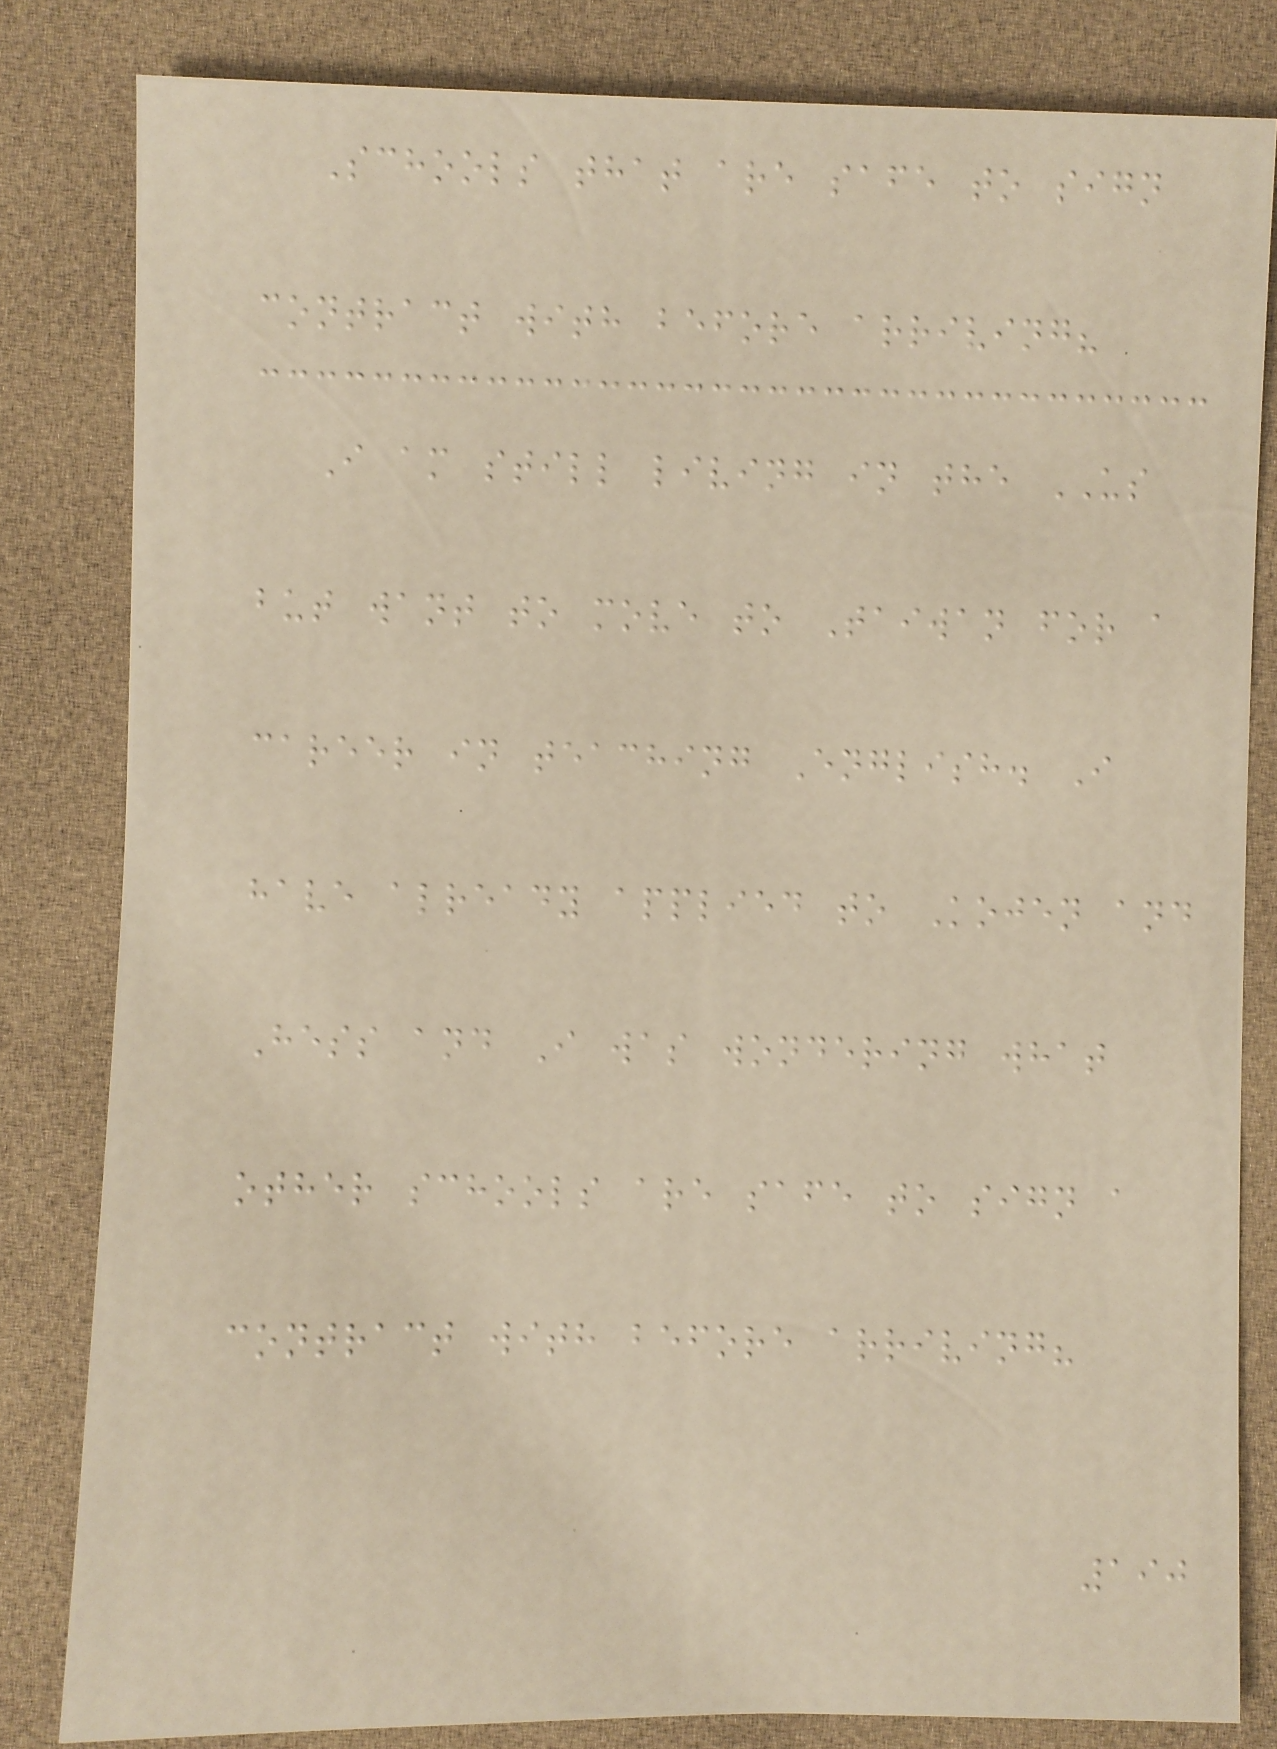Schools that are safe to sign
contract with before arriving?
I am still living in the US
but want to move to Taiwan for a
career in teaching English. I
have already applied to Kojen and
Hess and I was wondering what
other schools are safe to sign a
contract with before arriving?
190
